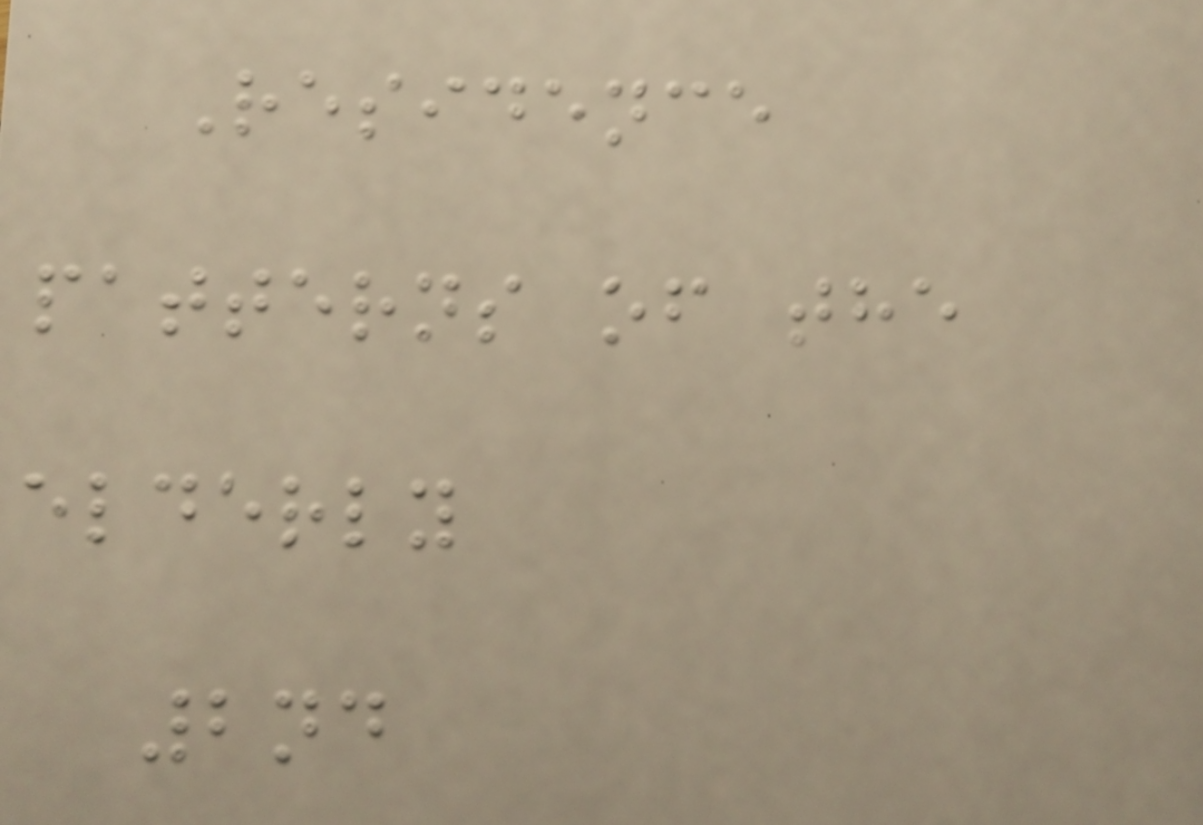Residence
patterns of the
elderly
2nd
